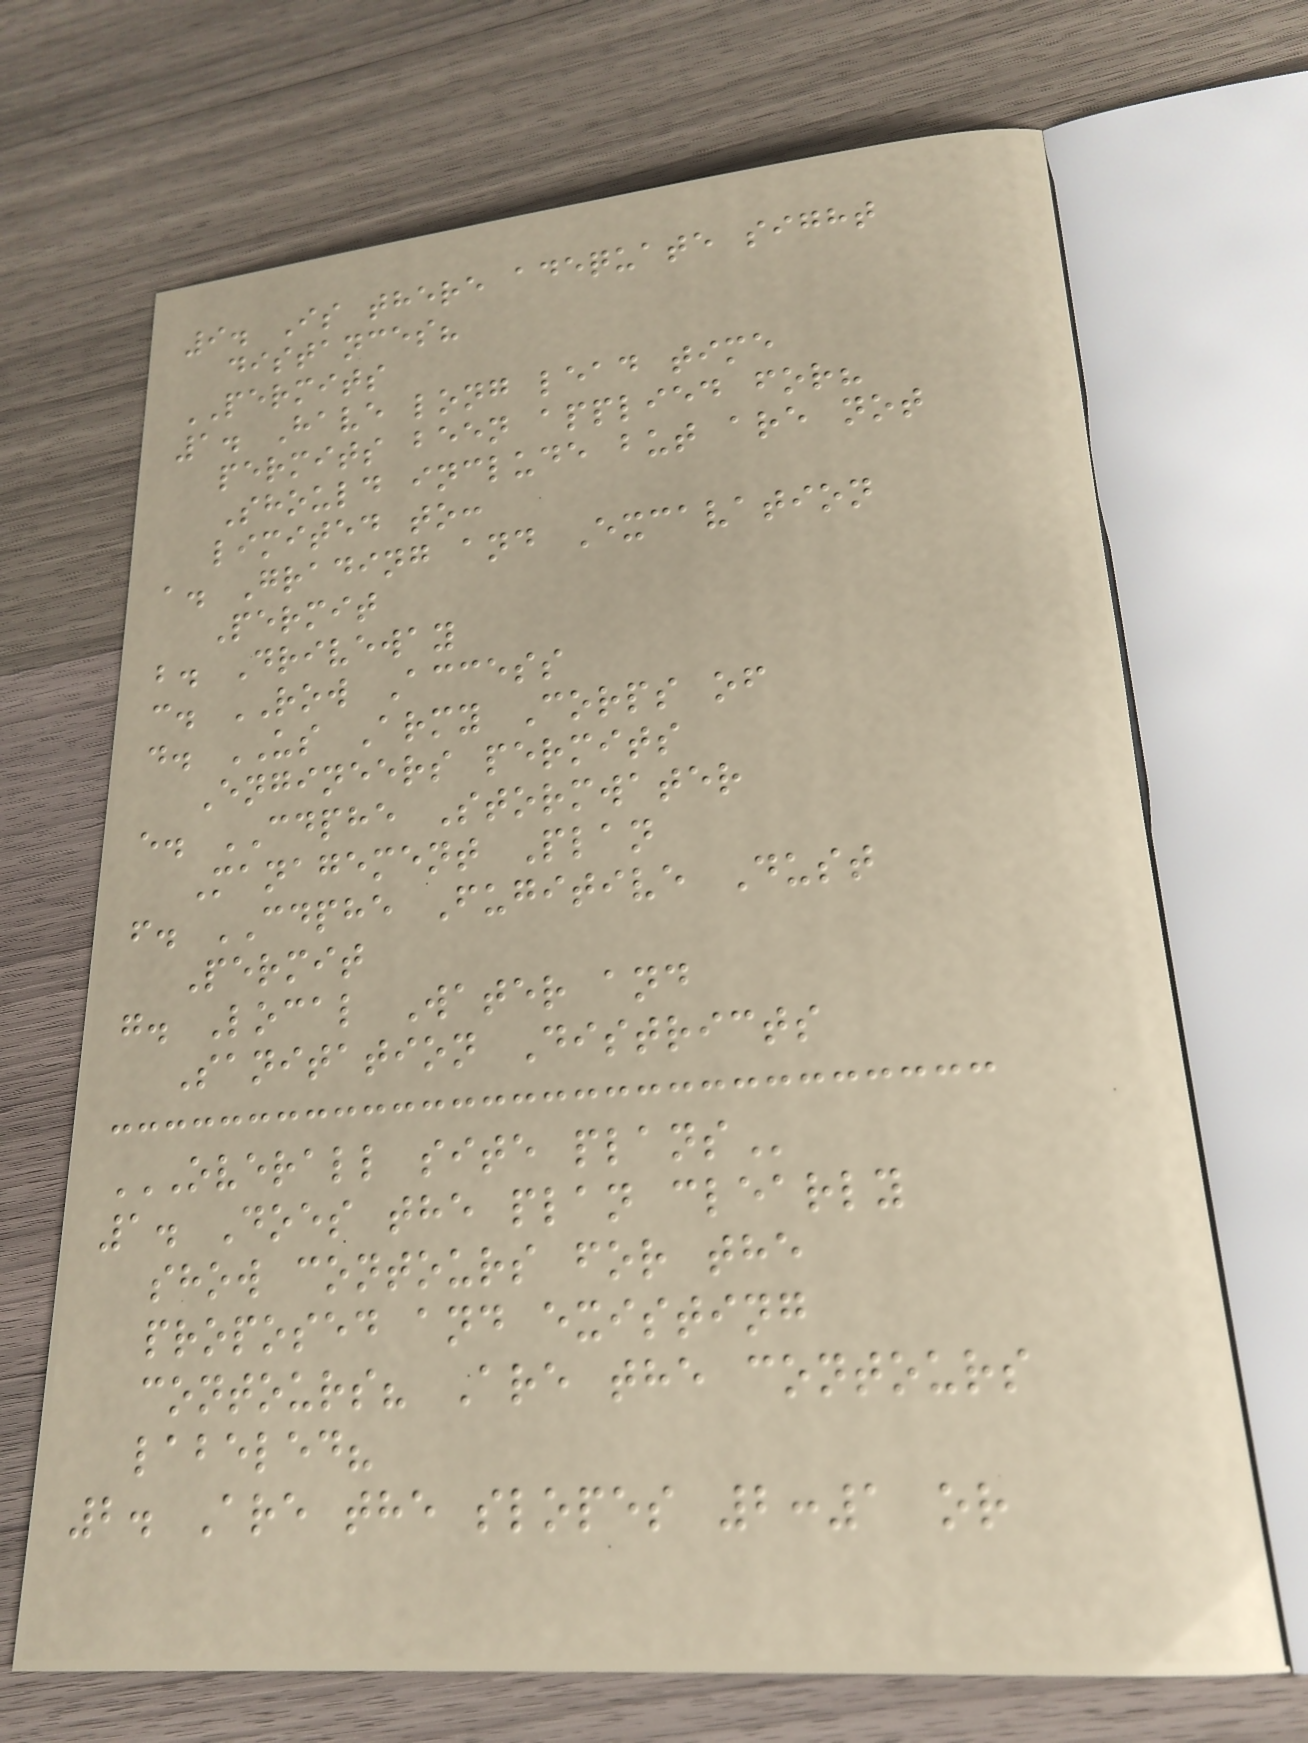9. Is there adequate sight
distances?
PERMITS
1. Have long lead time
permits been applied for?
Should include but are not
limited to:
a. Grading and Excavation
Permit
b. Driveway
c. ROW Access
d. US Army Corps of
Engineers permits
e. CDPHE Stormwater
Management Plan
f. CDPHE Fugitive Dust
Permit
g. Local Water and
Sanitation Districts
OVERALL SITE PLANS
1. Does the plan clearly
show contours for the
proposed and existing
contours? Are the contours
labeled?
2. Are the slopes 2:1 or
